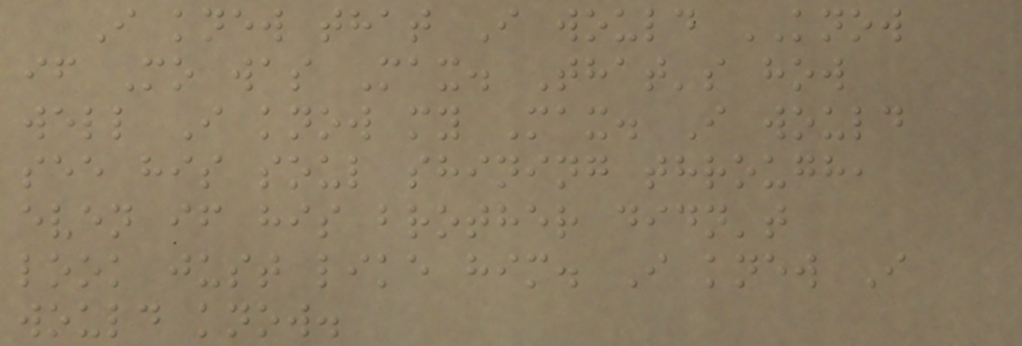I knew that I would KNOW
if Mo was Max. That's how
well I know my Max. I would
see his soul shining through,
even if his brother didn't
look just like him. I knew I
would know.
